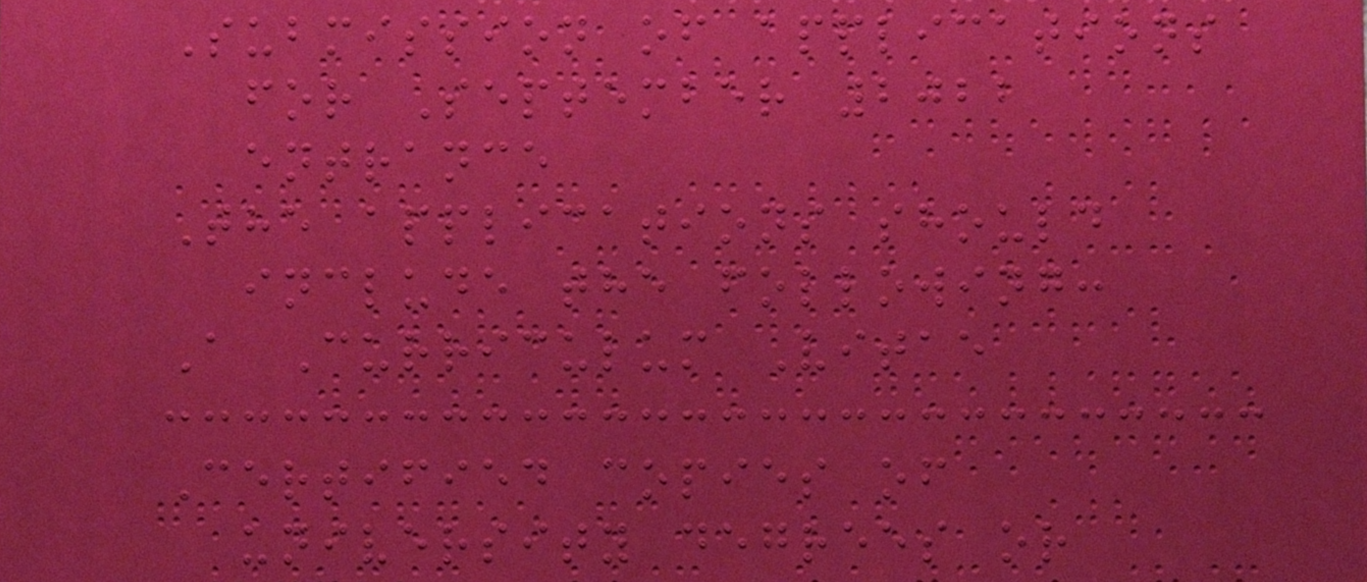Submission of applications
for September 2022
entrance
The applications should
include the following:
A Curriculum Vitae
Certified copies of
university degrees or
